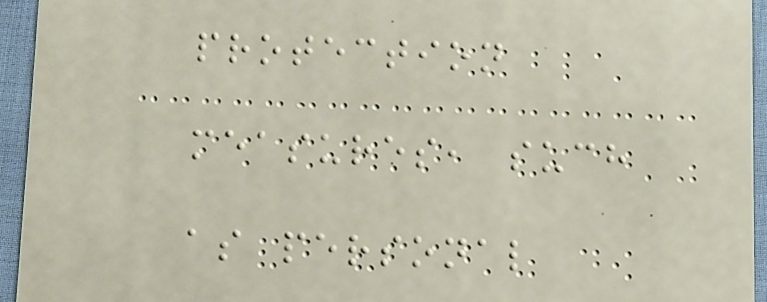protection
measures, such
as personal
